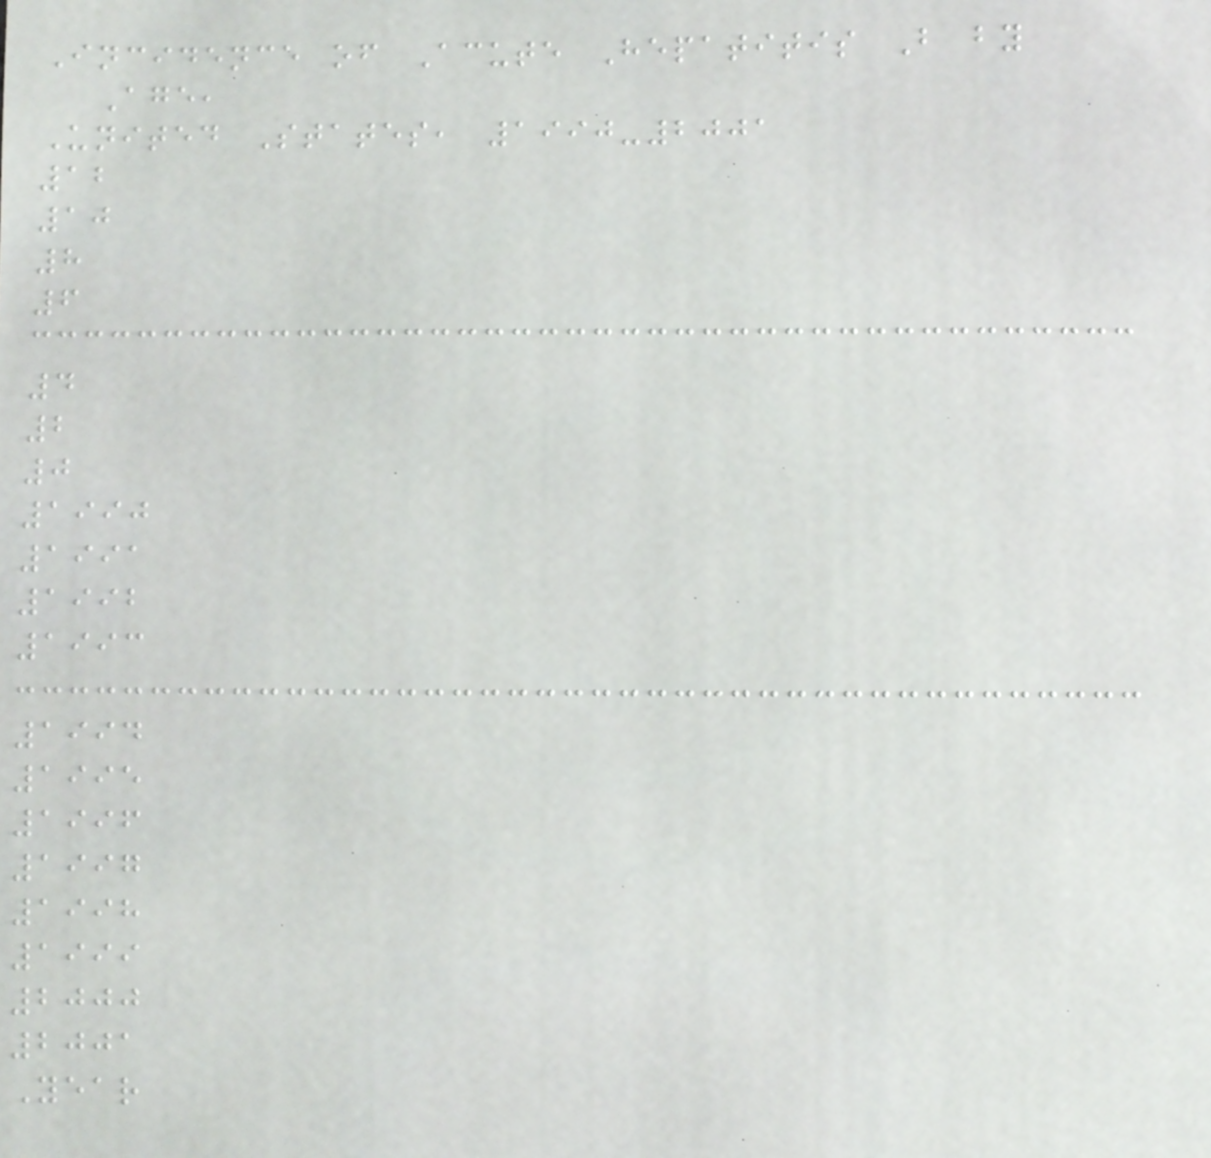Incidence of Acute Hepatitis B by
Age,
United States, 1990-2001
12
10
8
6
4
2
0
1990
1991
1992
1993
1994
1995
1996
1997
1998
1999
2000
2001
Year
